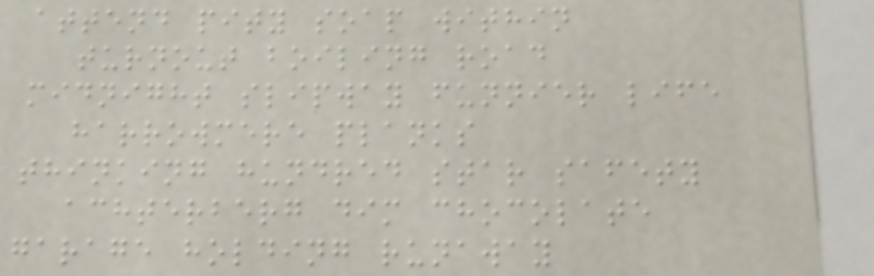attend pity soap within
turnout boiling road
midnight slipway funnier life
harrowmere planks
thinking hundred star safety
achterberg dim chocolate
garage holding runaway
